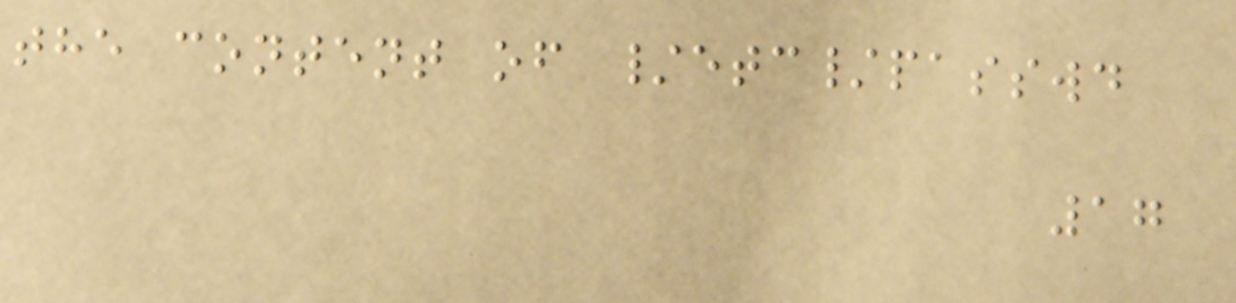the content of /etc/passwd
17
